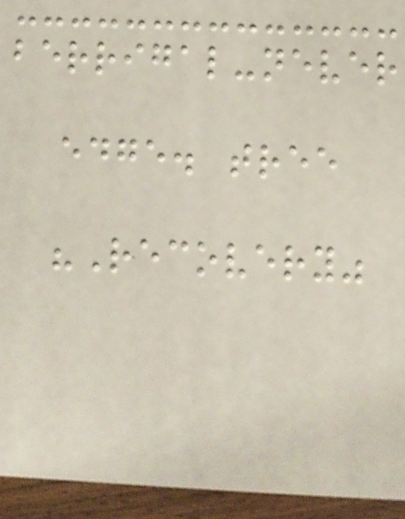berrigal-never
edge. tree
"Recovery"
